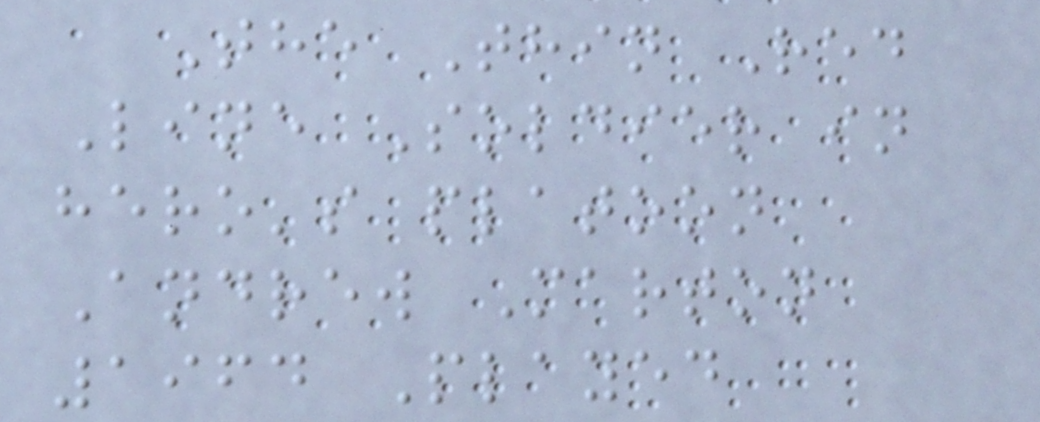The Thin Red
Line Soldier in
hero's platoon
Andrew Marton
1964 Played
